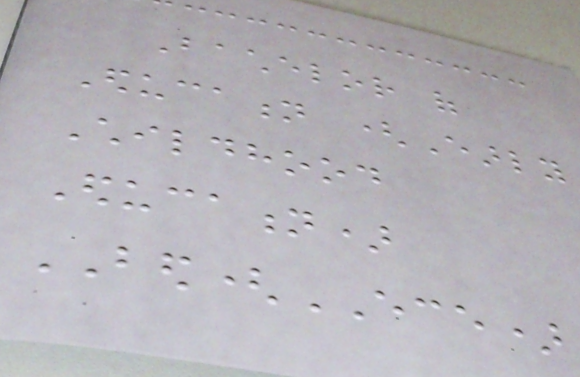Bachelor of
Education (Early
Childhood
Education)
BED(ECE)
